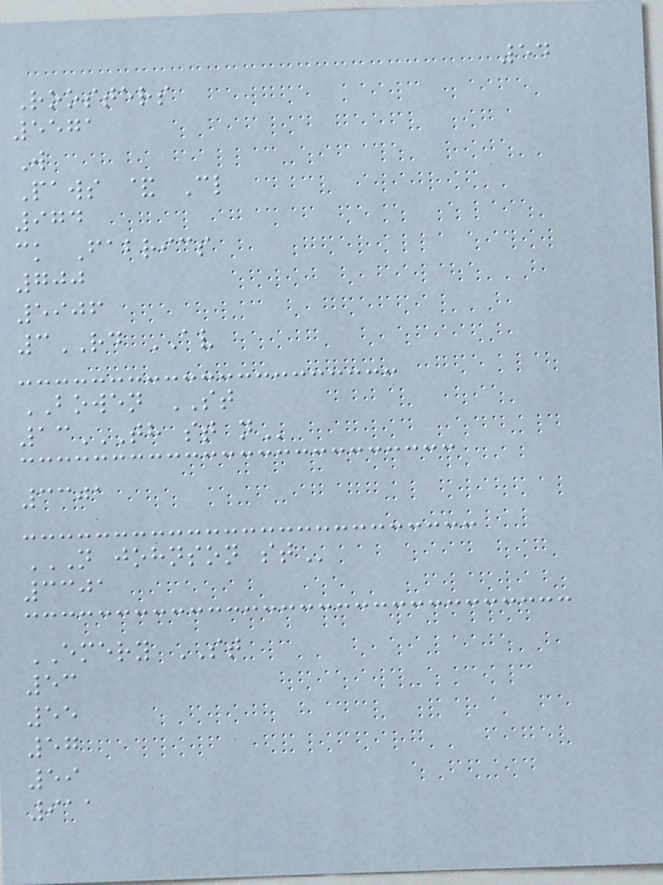54
Roosters
5571
W
Paws & Cl
974
ck Fabrics
700
5906
3RD AV
BOWEN ST
13TH ST N
3301
N JOHNSON ST
3301
EMERY ST
53
55
57
59
911
